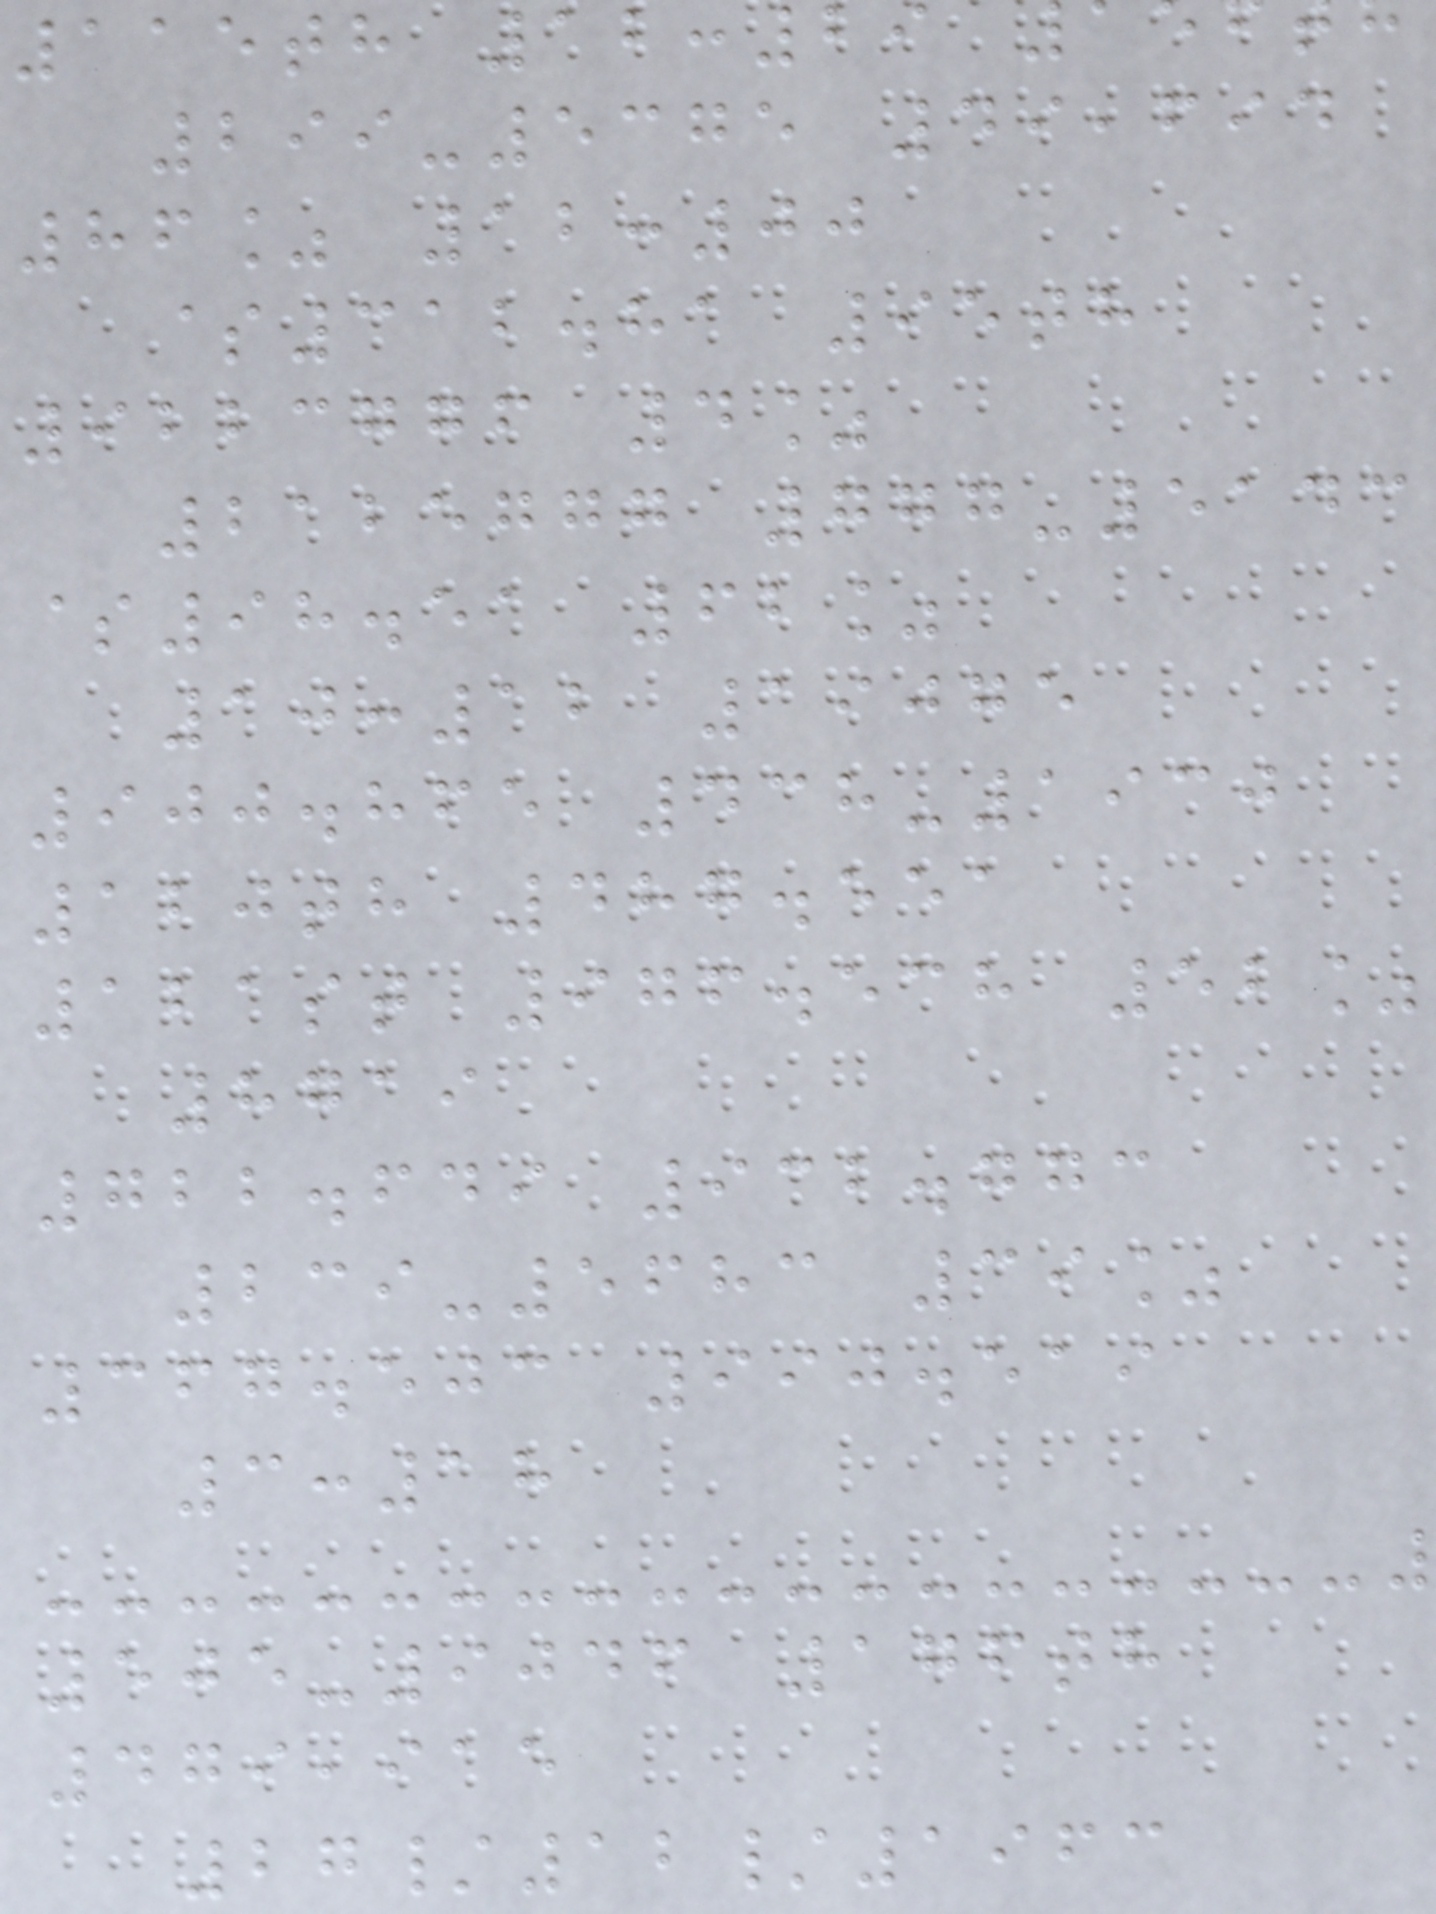115th 12:29
299-5375 49,694
86% 12:00
$312.81 95th
9223776 4%
2125777 777-5143
$98.51 62%
10:12 19075
900.865 438-1930
120th 487.551
121st 976.538 52%
8719
722.649 932.773
239-5683 39%
367.503 990.519
3:18
505-9046 176th
479,915
27/12/1963
